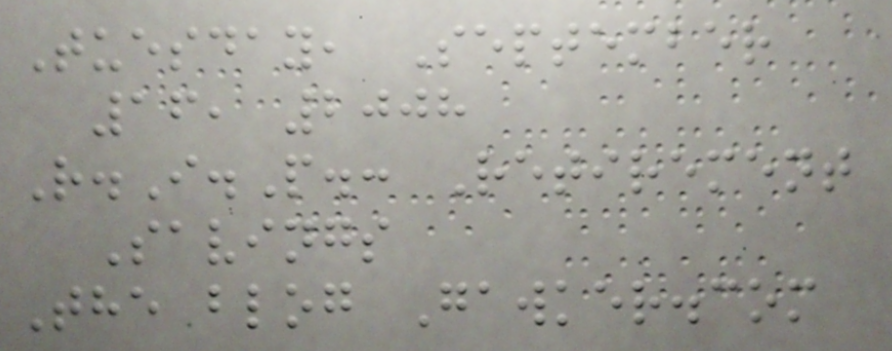Tuesday, September
16, 2008
R.I.P.: Retirement
Savings
The blog Gawker.com
